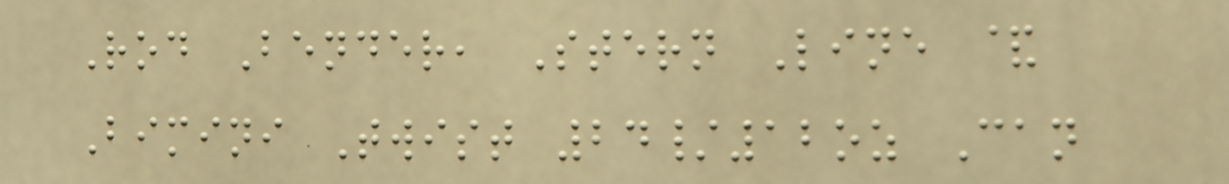Rod Bender, Stern Line &
Bimini Twist 24/12oz Can
